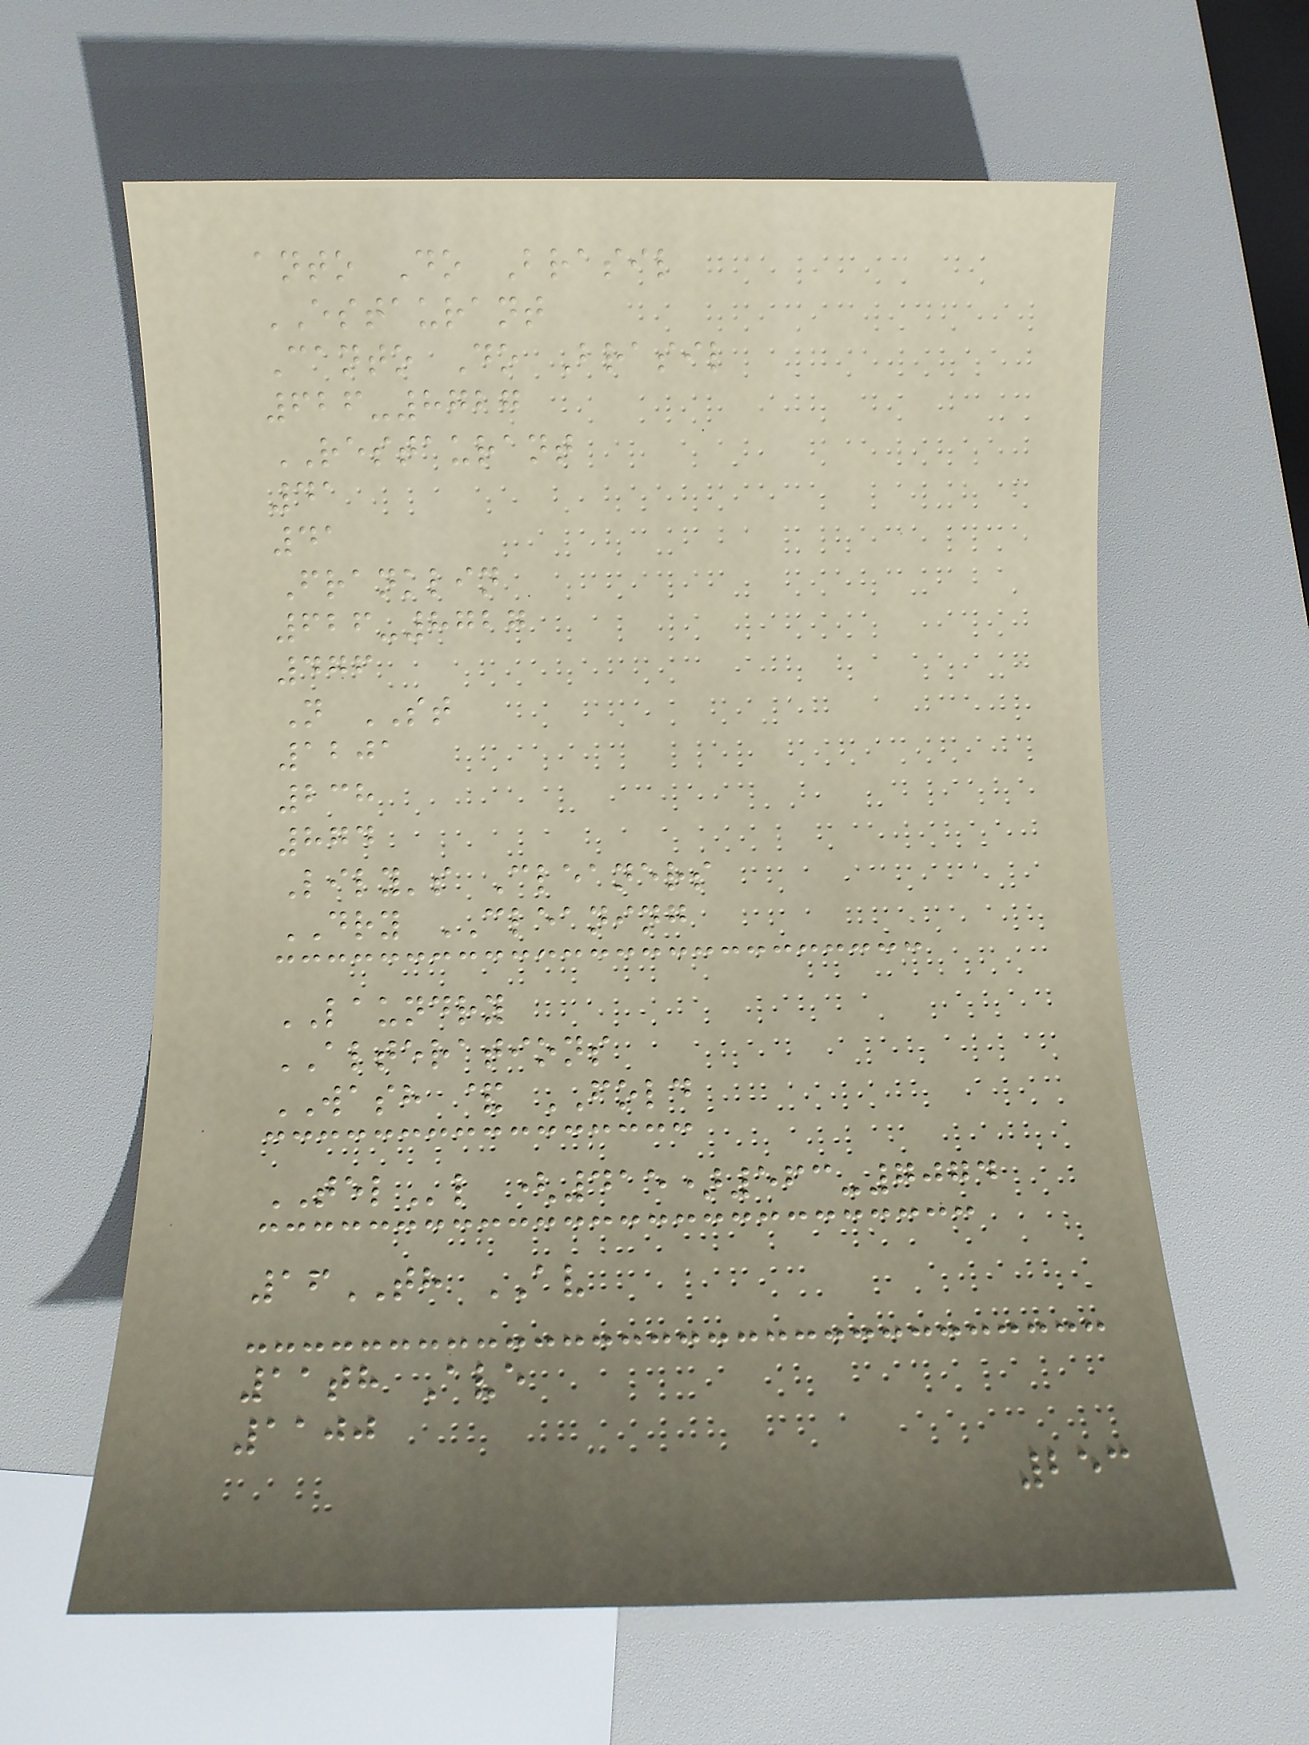anto Do Brasil
ESTAURANT
Canto Do Brasil
626-8727
RESTAURANT
41
41
Franklin
626-8727
476
N ST
1201
238
874
Lily's Cleaners
DRY CLEANING
LAUNDRY
ALTERATIONS
WASH & FOLD
TELl (415)563-7074
16TH AV
11th Ave
1100
253
